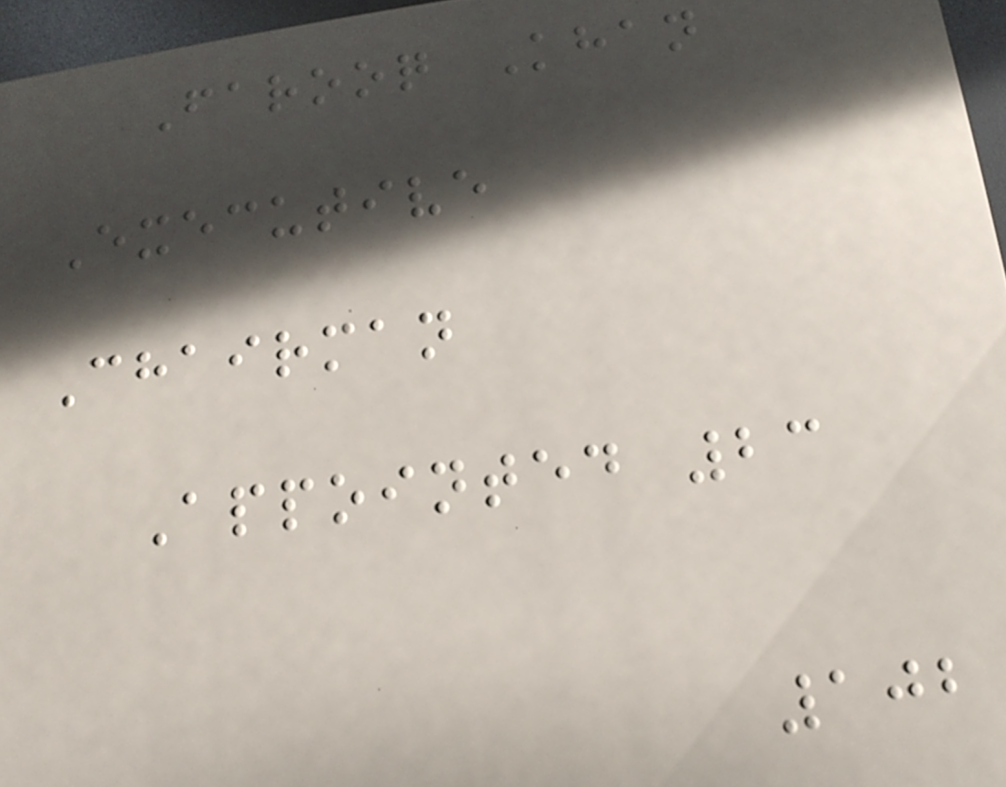Farooq Khan
Executive
Chairman
Appointed 23
102
